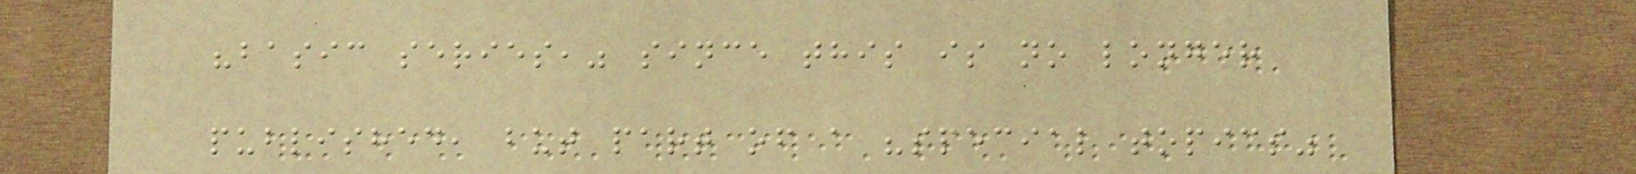"basic series," since this is no longer
published, but part of a "special topics"
